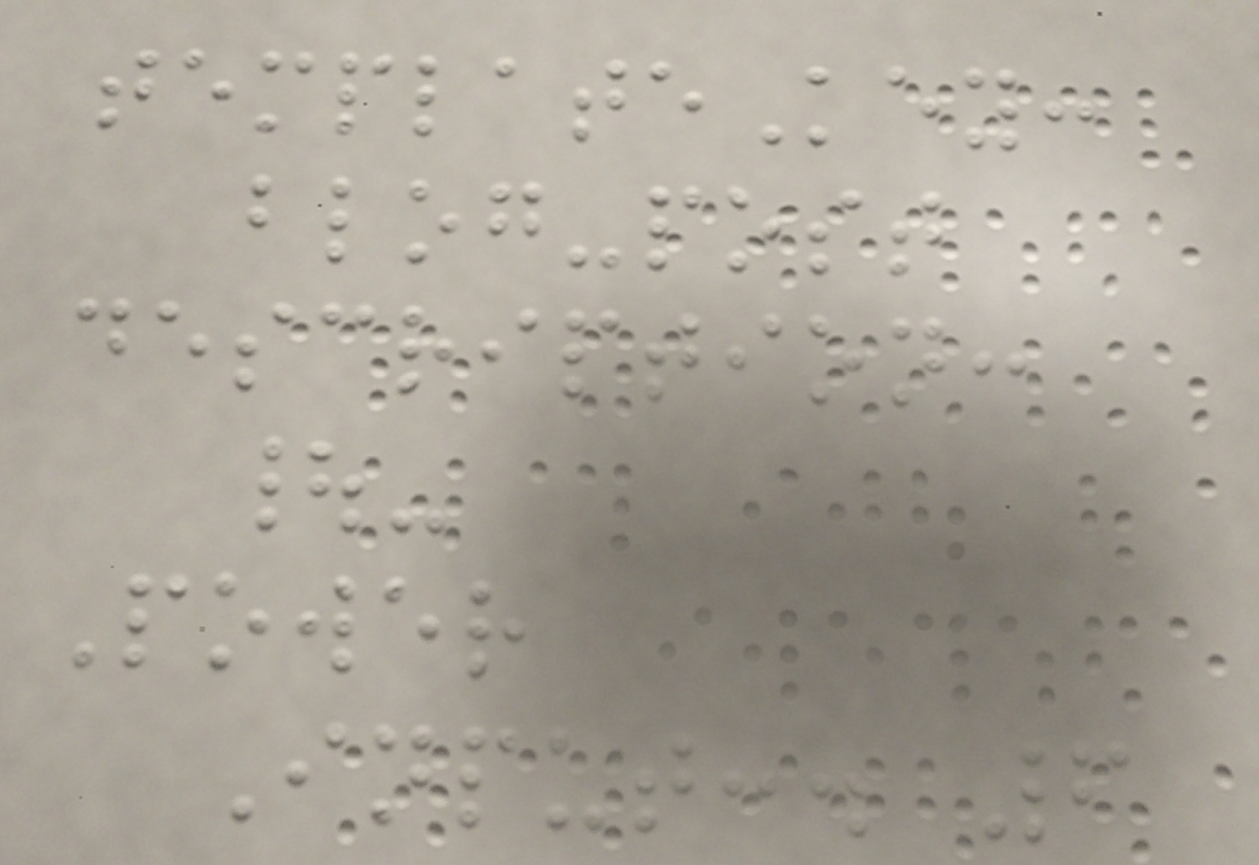templateKey:
blog-post
description:
|-
Power
Input:. 6
